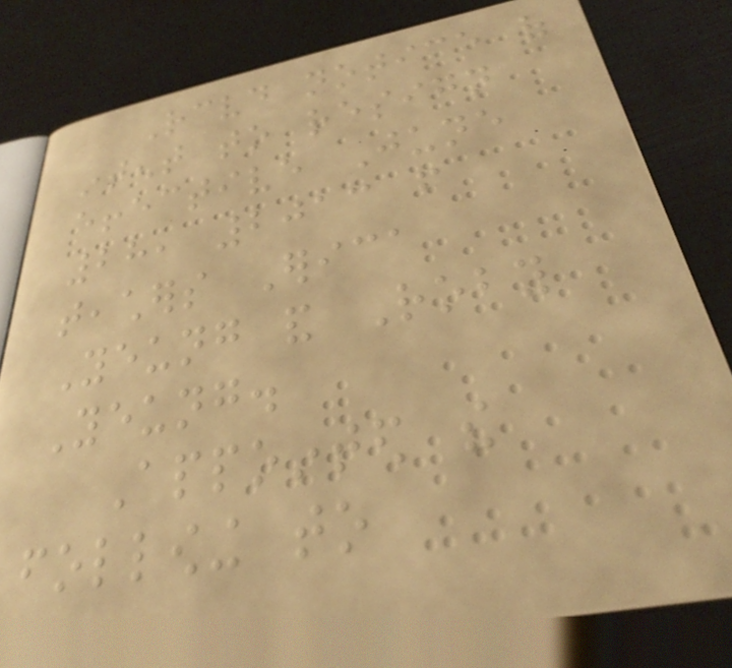Received notice of
intent to resign
effective June
28, 2013 from
teachers Erica
Yeung and Roby
Yeung.
Appointed the
following to
